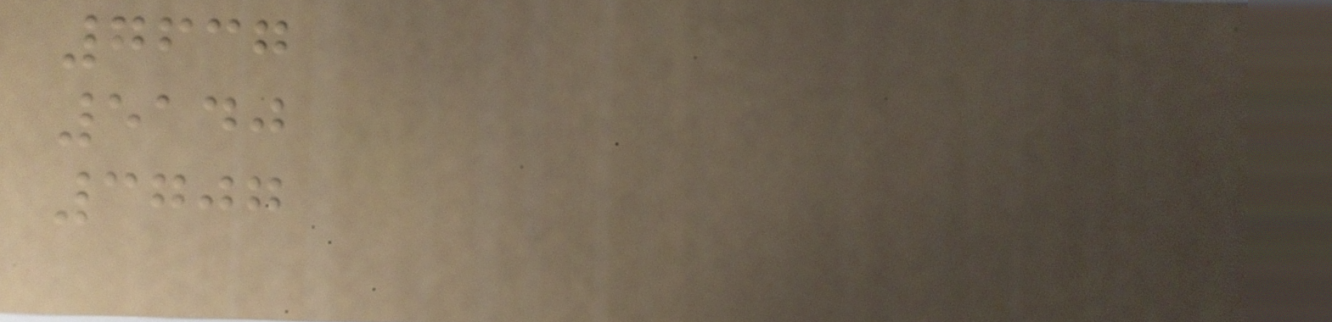7637
5140
3707
